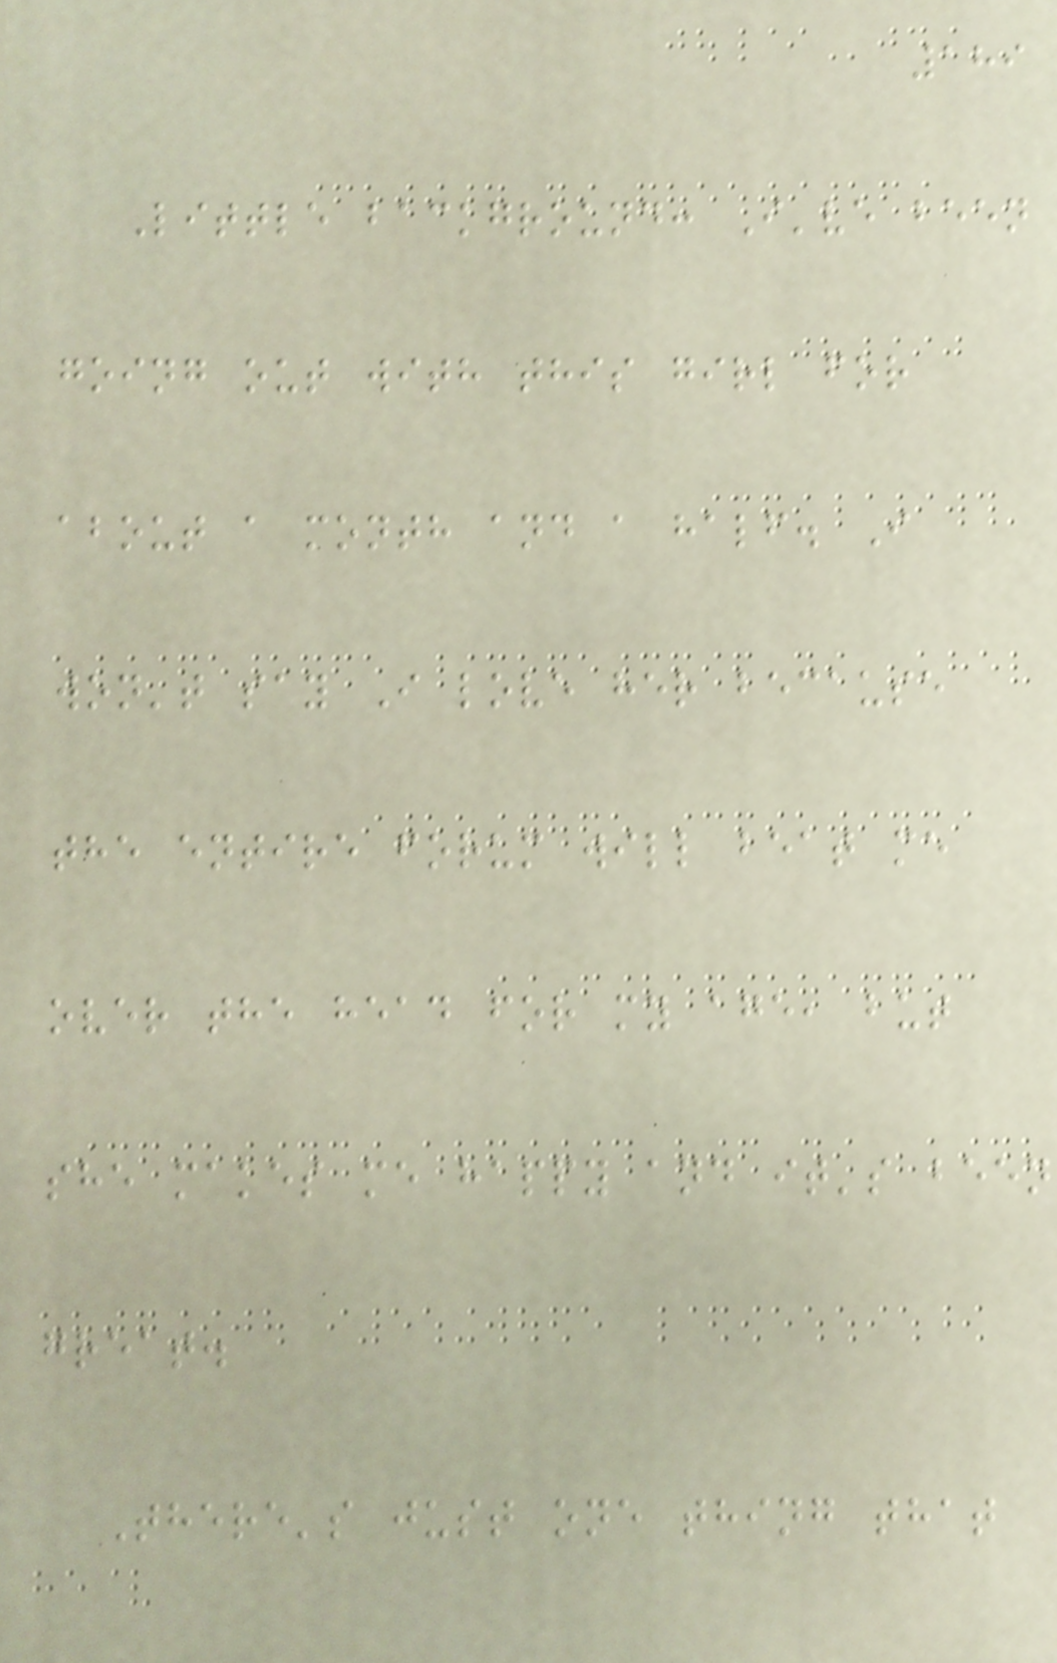189
Little background: I've been
going out with this girl for
about a month and a half. I
won't say I love her because
the entire forum will beat me
over the head for my age, but
she makes me happy and it's been
great.
There's just one thing that
